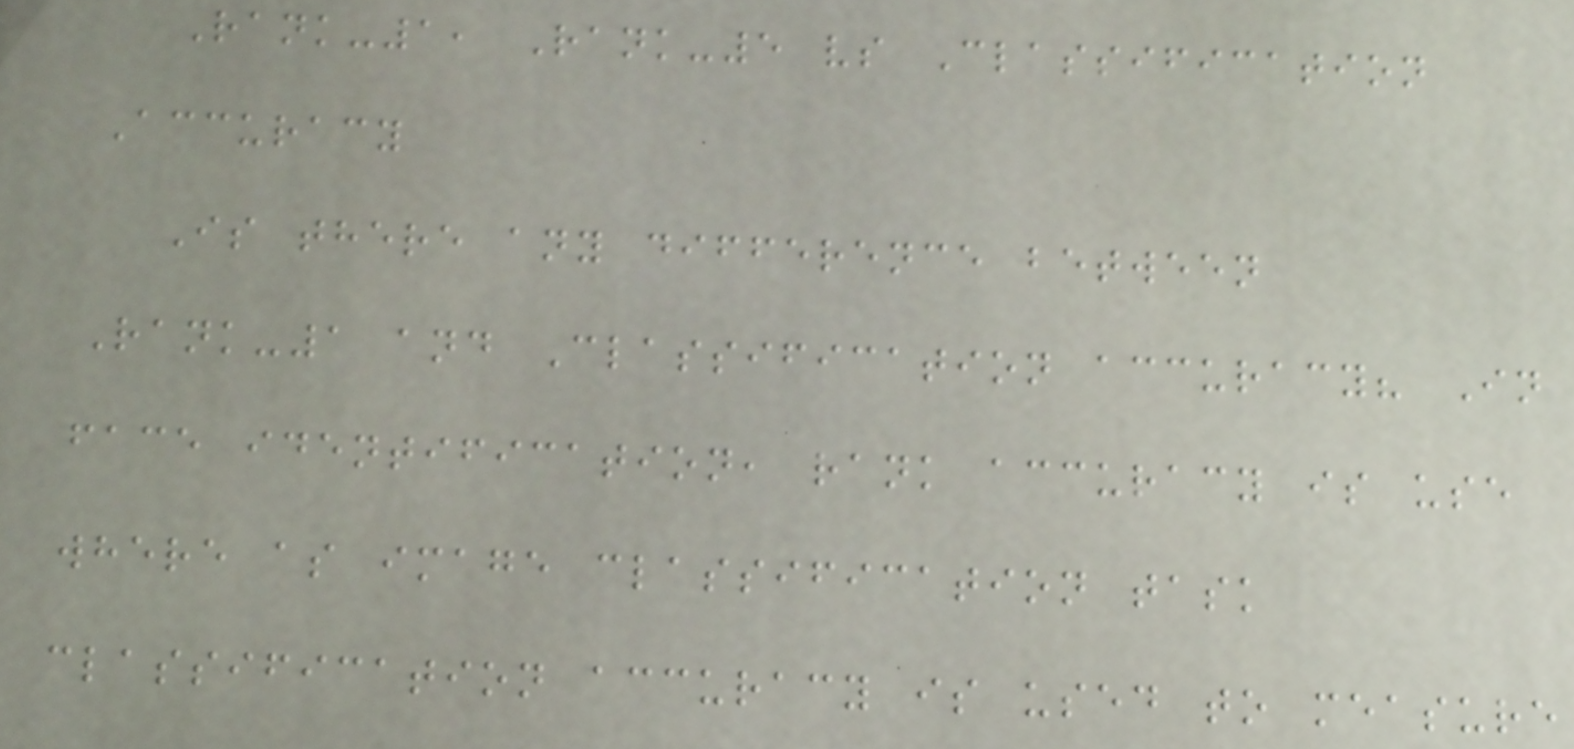Rank-1, Rank-5 vs Classification
Accuracy
Is there any difference between
Rank-1 and Classification accuracy? In
face identification, rank accuracy is use
where as image classification task
classification accuracy is used to measure
